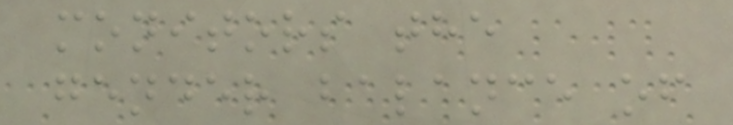monitors the
gender balance of
